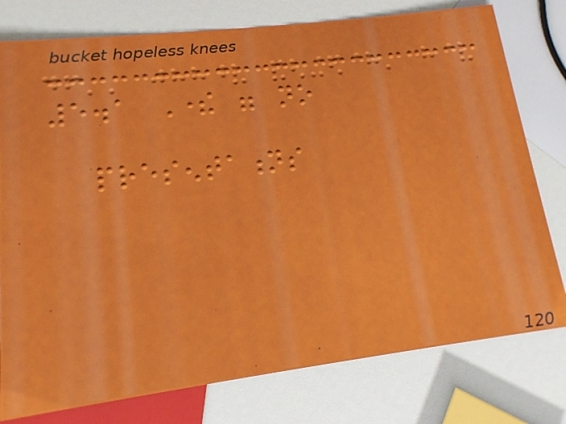5.1 There were no
presentations
